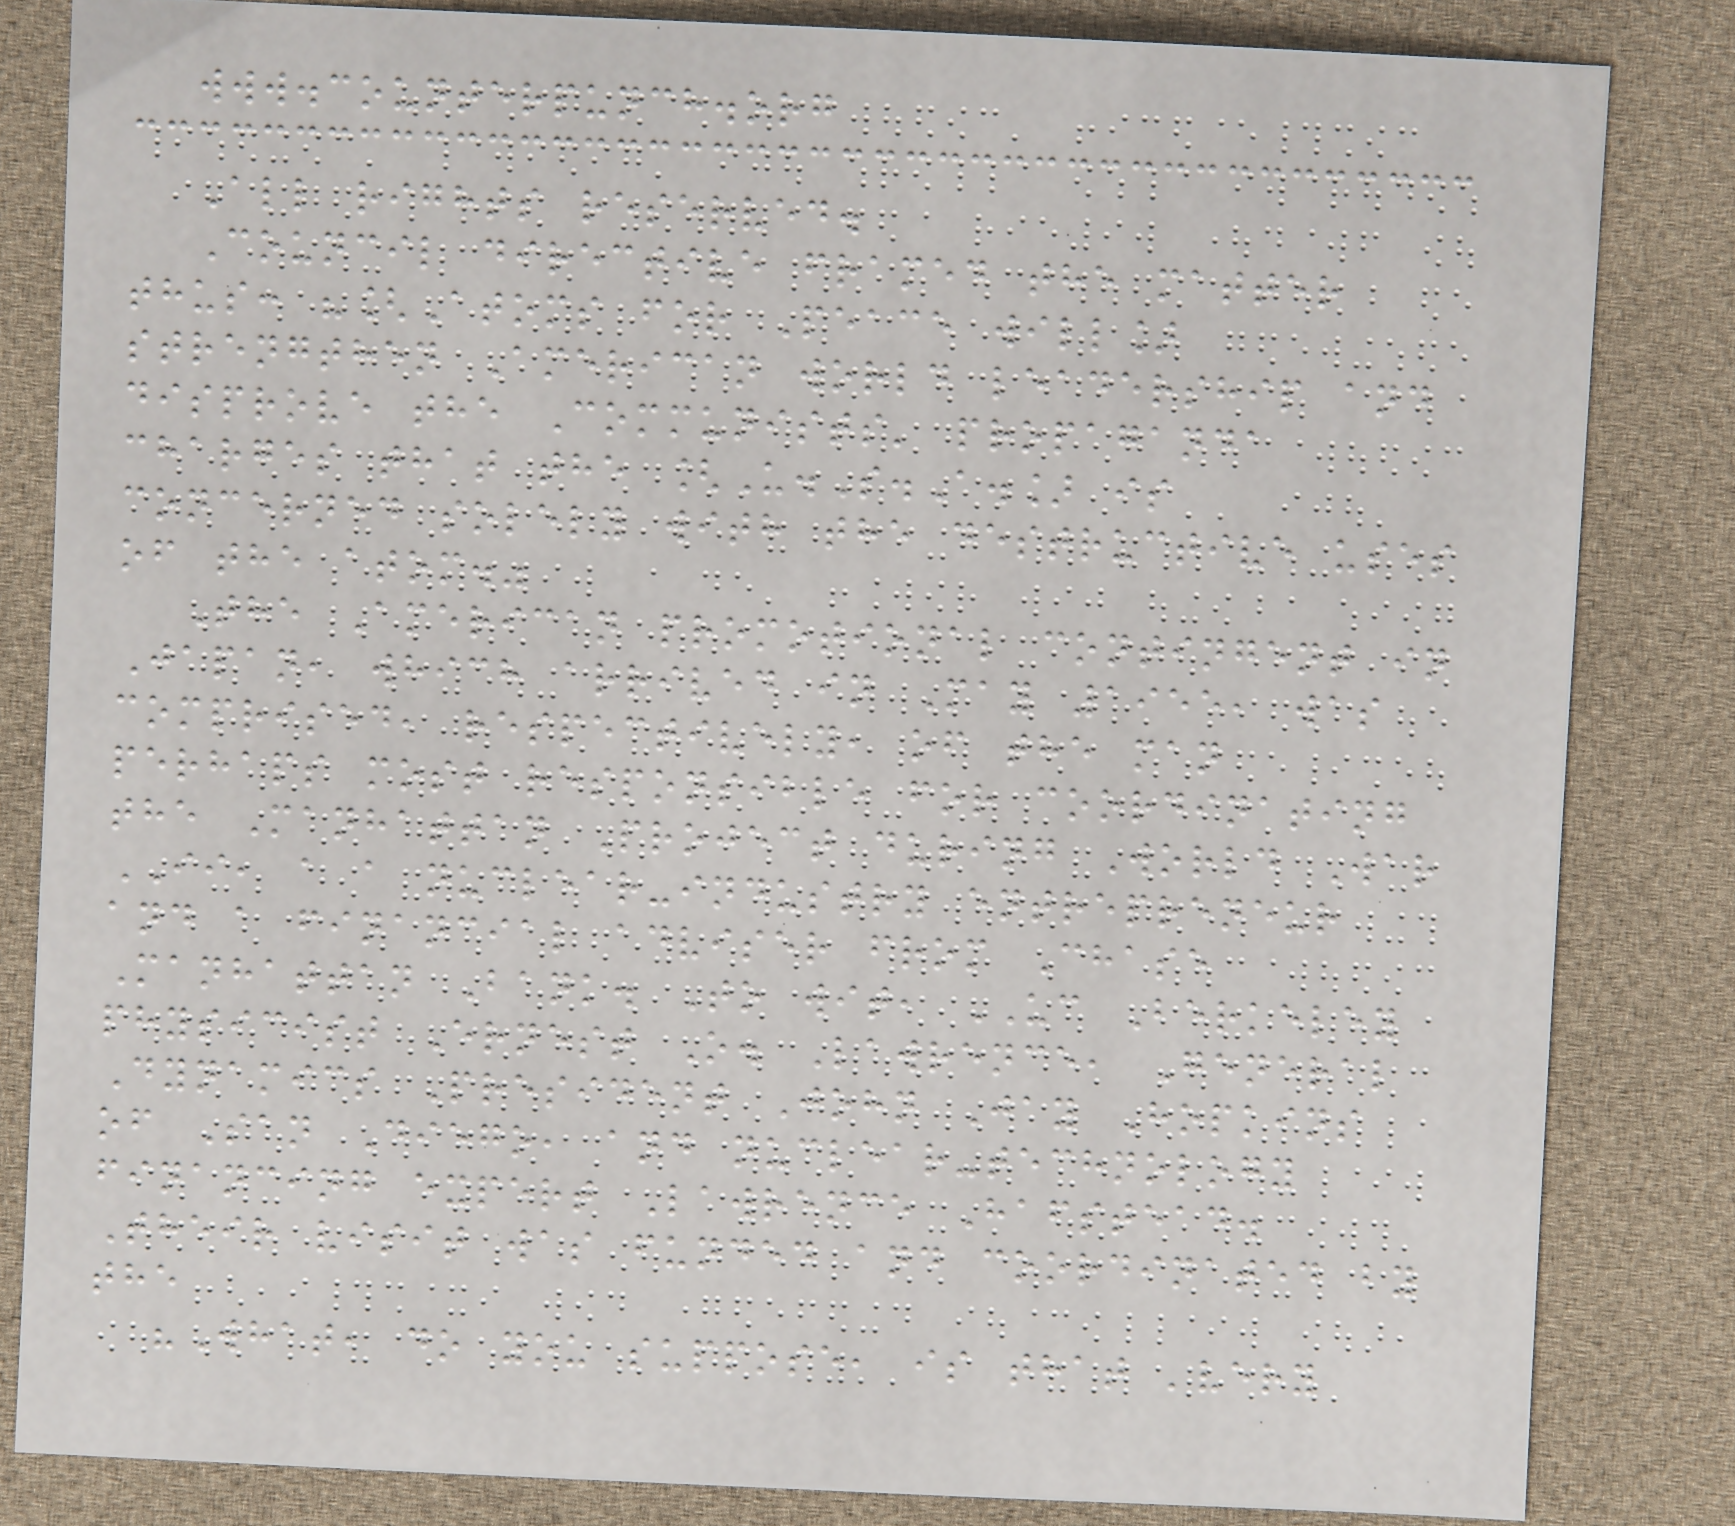www.counterpunch.org
All rights reserved.
Council directive framed the matter
thus: "[Atoms for Peace will]
strengthen American world leadership and
disprove the Communists' propaganda
charges that the [U.S.A.] is
concerned solely with the destructive uses
of the atom."
The American promotional contingent in
Japan, which arrived in May 1955, was
comprised, respectively, of the man
perhaps most responsible for coordinating
the Manhattan Project during World War
II, a a nuclear-industry entrepreneur
and a financial adviser from Chase
Manhattan Bank. To wit, UC Berkeley
physicist Ernest O. Lawrence, General
Dynamics President John Jay Hopkins
of San Diego, and nuclear-technology
financing expert Lawrence Hafstead.
Their visit was funded and coordinated by
the
"What, do you suppose, is that 'very
